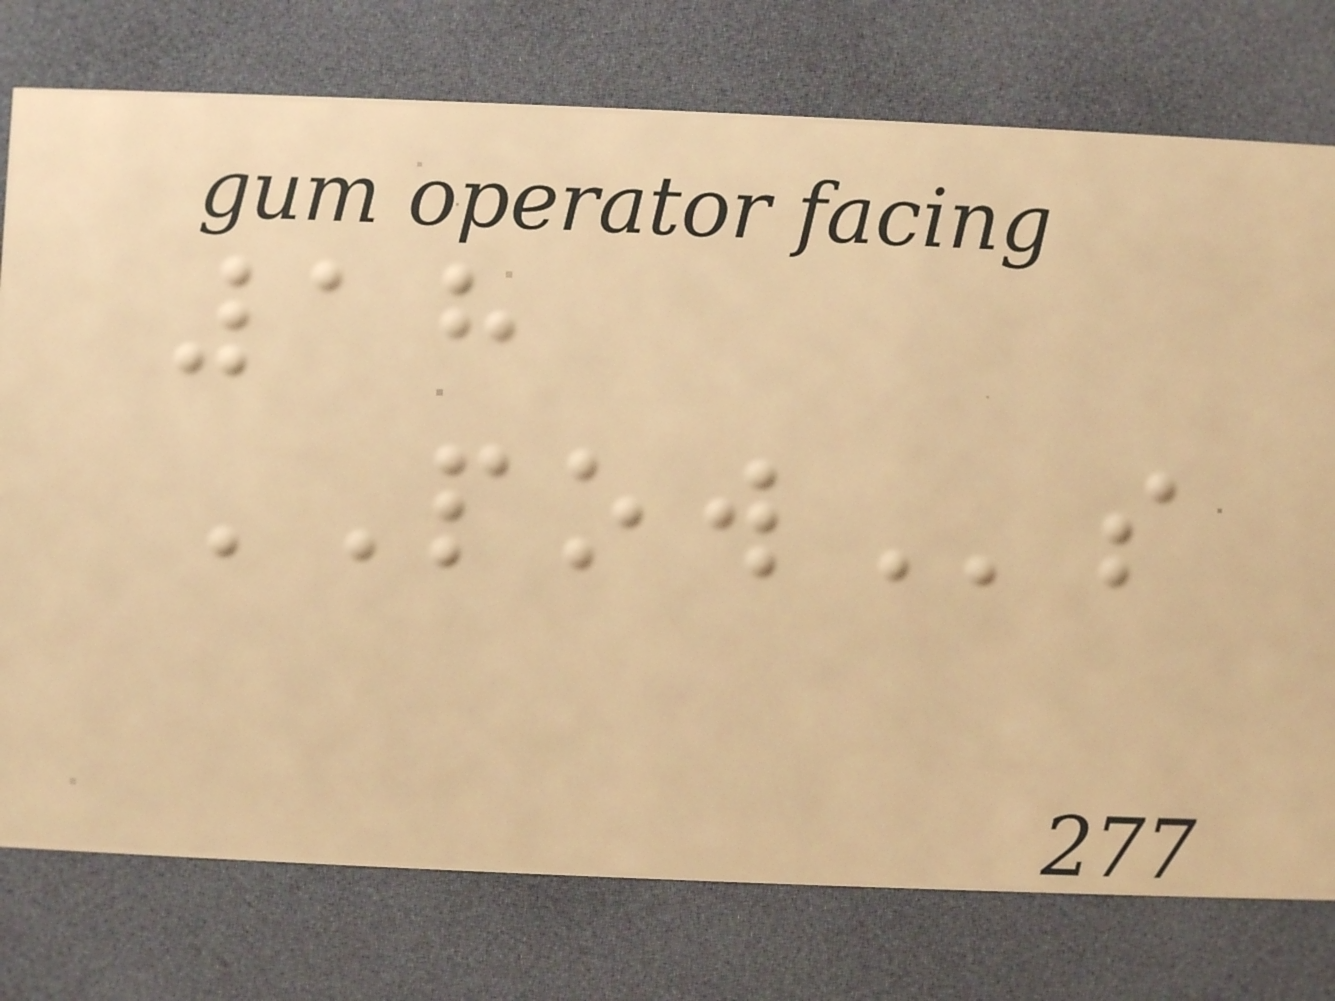18
POWs
